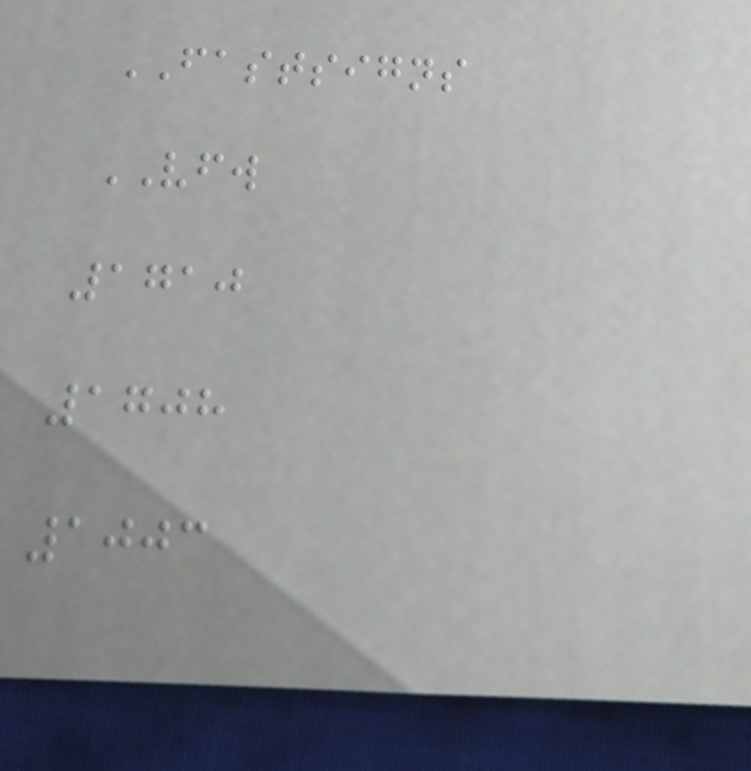FASTSIGNS
VFW
1710
1708
1003
